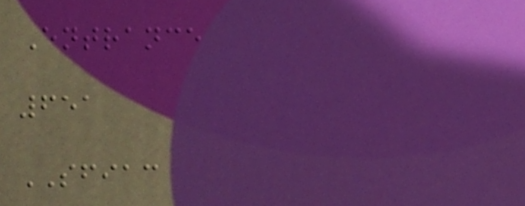Entrance
651
SFIAC
